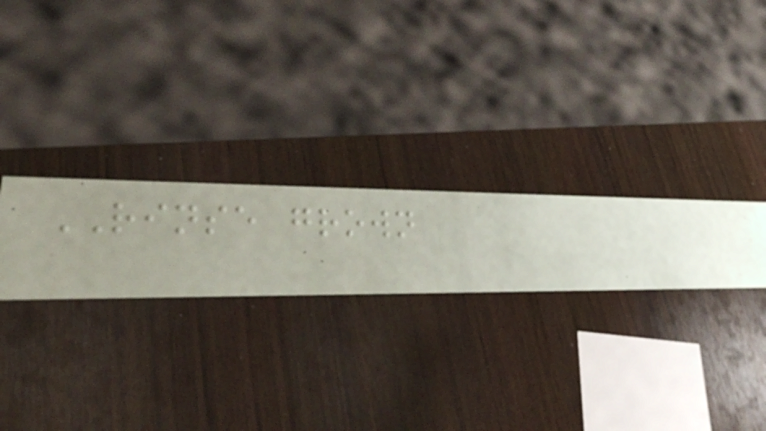RINSE grown
